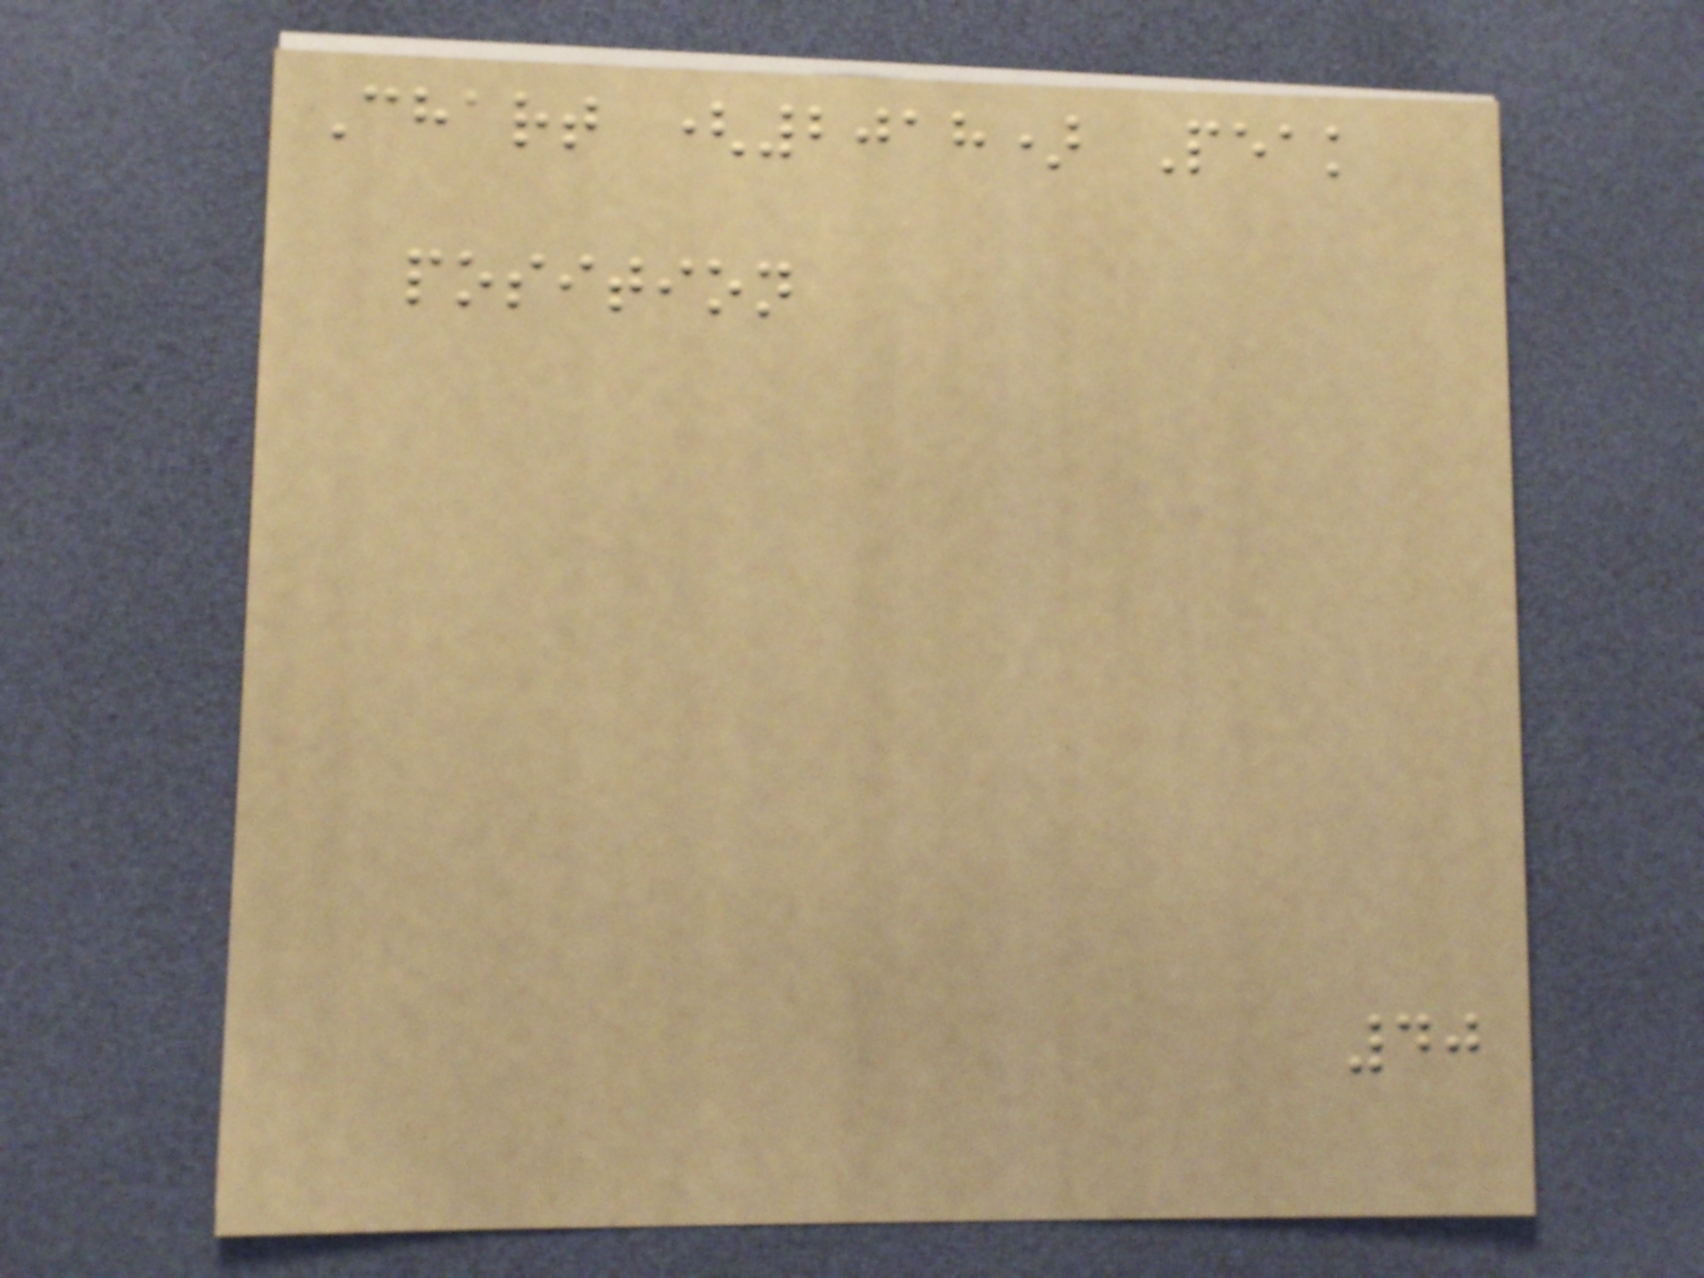Chart (2018) Peak
position
40
